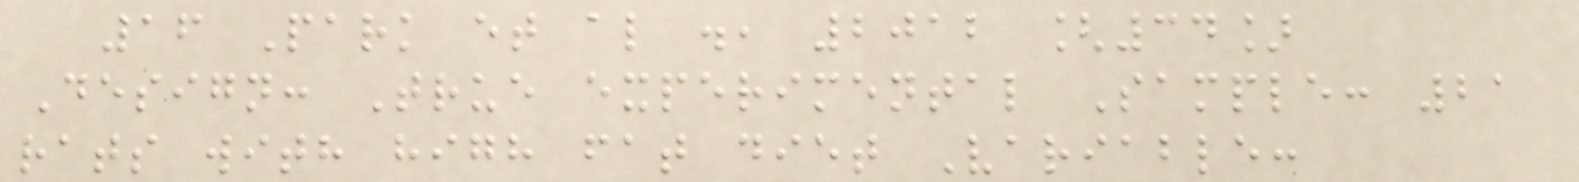16 Park et al ., 2012 [34]
Design: True experimental Sample: 21
rats with high fat diet Variable:
